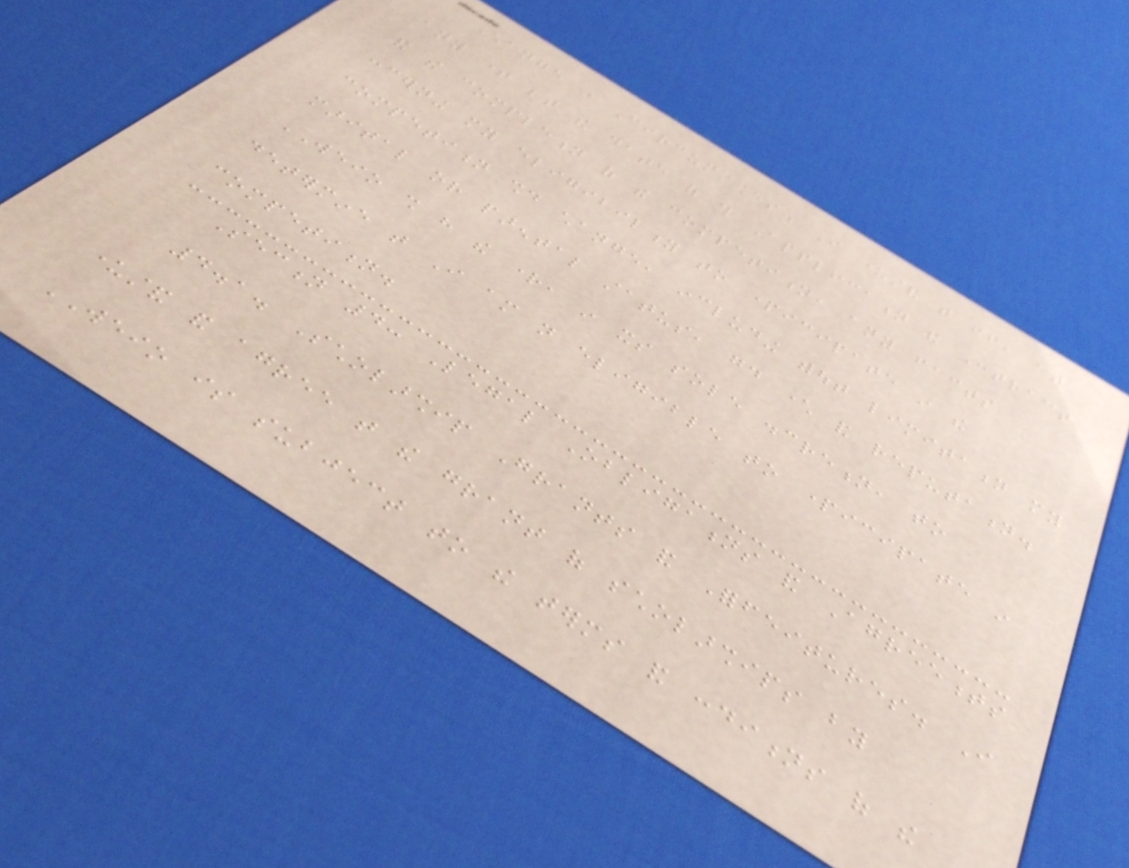Change in Circumstances. I understand that if, at
any time between the date of this Application and Contract
and the completion of the competition, any facts
concerning my eligibility to participate in the
competition should change, including without limitation my
marital or parental status, good character and reputation.
WEIO shall have the right, in its sole discretion, to
determine that I am not eligible to participate in
competition.
Section 4: Legal Obligations and Agreements
4.1. Scholarship Grants and Forfeitures. I
understand and agree that the grant of scholarships by
WEIO is subject to the terms and conditions of the
